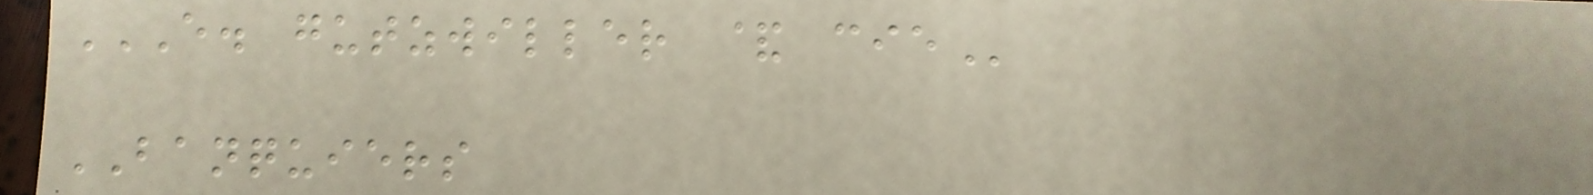E. GUTZWILLER & CIE
BANQUIERS
